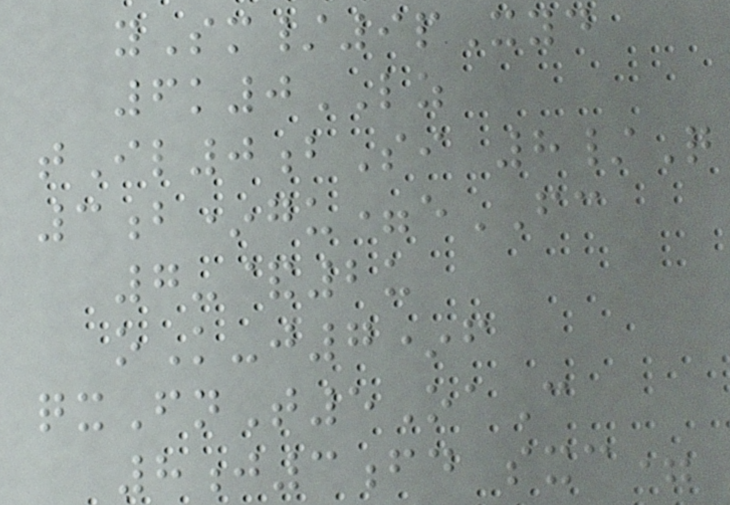ySm/9pXyd
6k0LZ
tIl0bSi 8/Q
3b*gu=eFC
7-&2u
oK-j7*f
qxFnT5OaC
8j3fd sxc=
